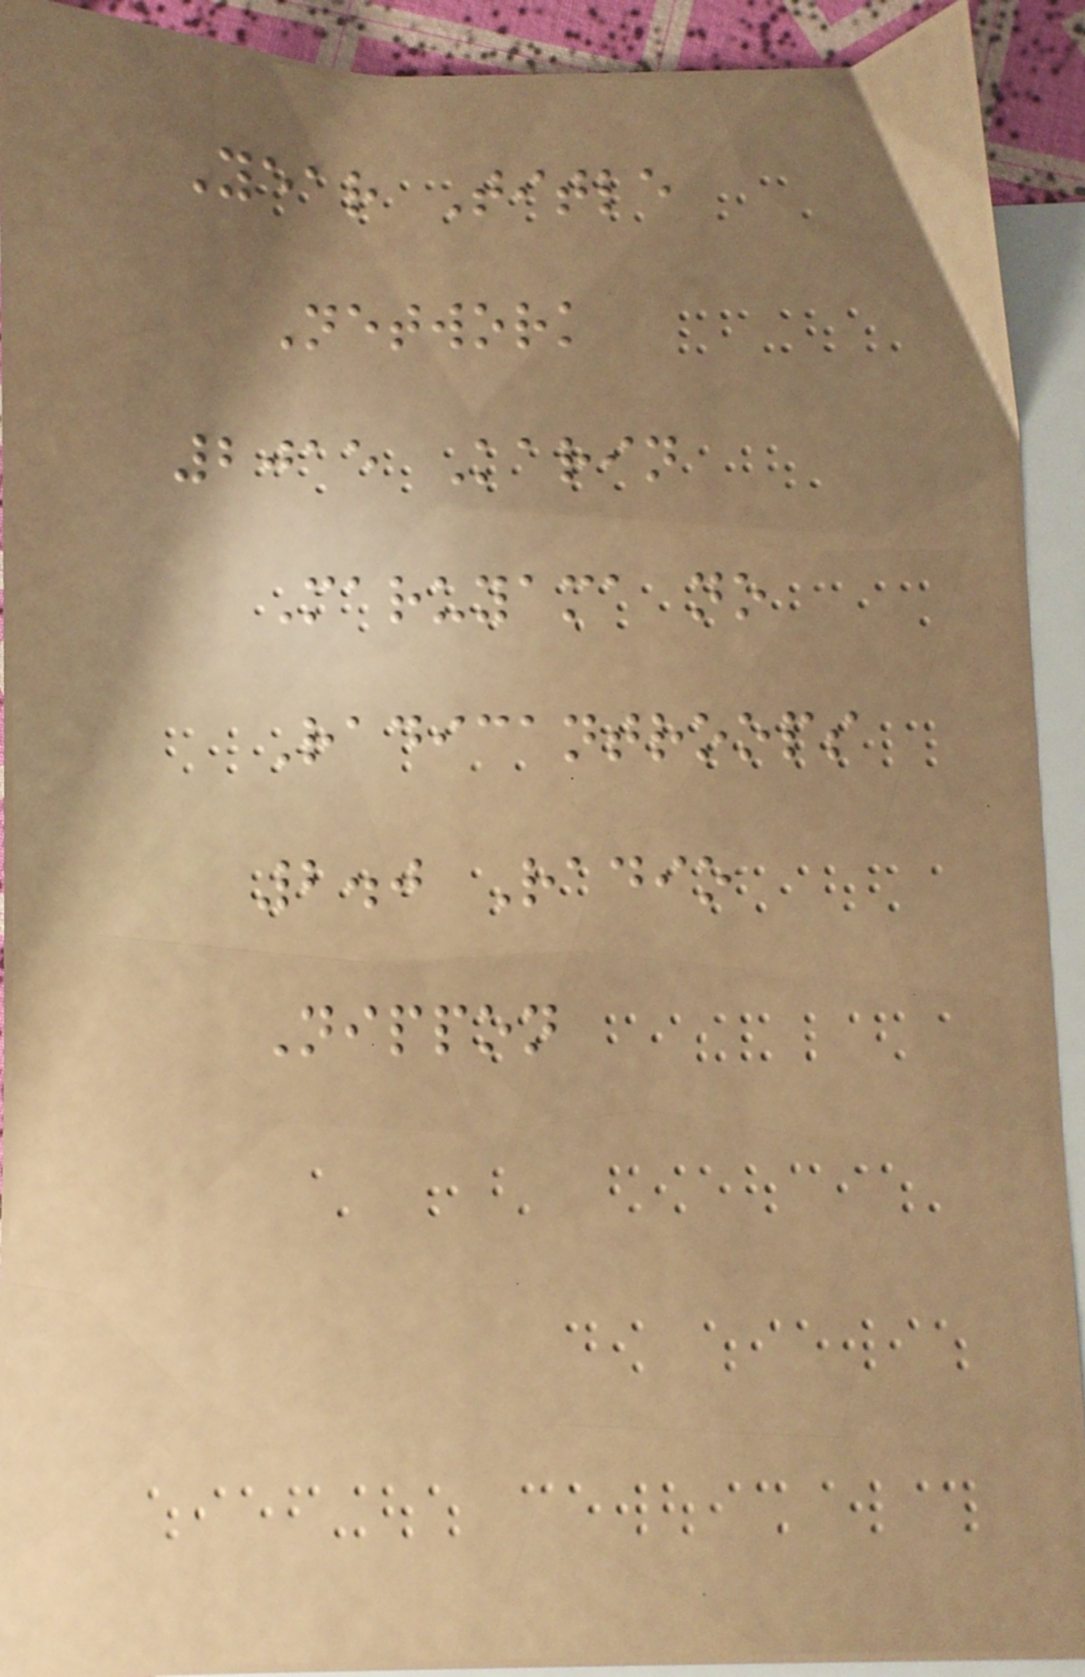Year Title
Network
2015 Karin
Maruyama no
Radicantroops
2.0 Radio
Nippon
